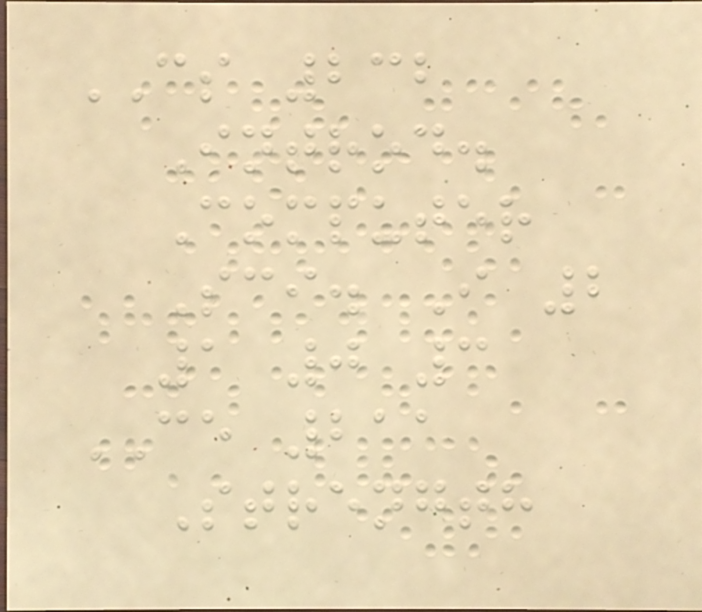CS 232
Introd.
Computer
Sci. I 2
1 0 3
CE 211
Strength
